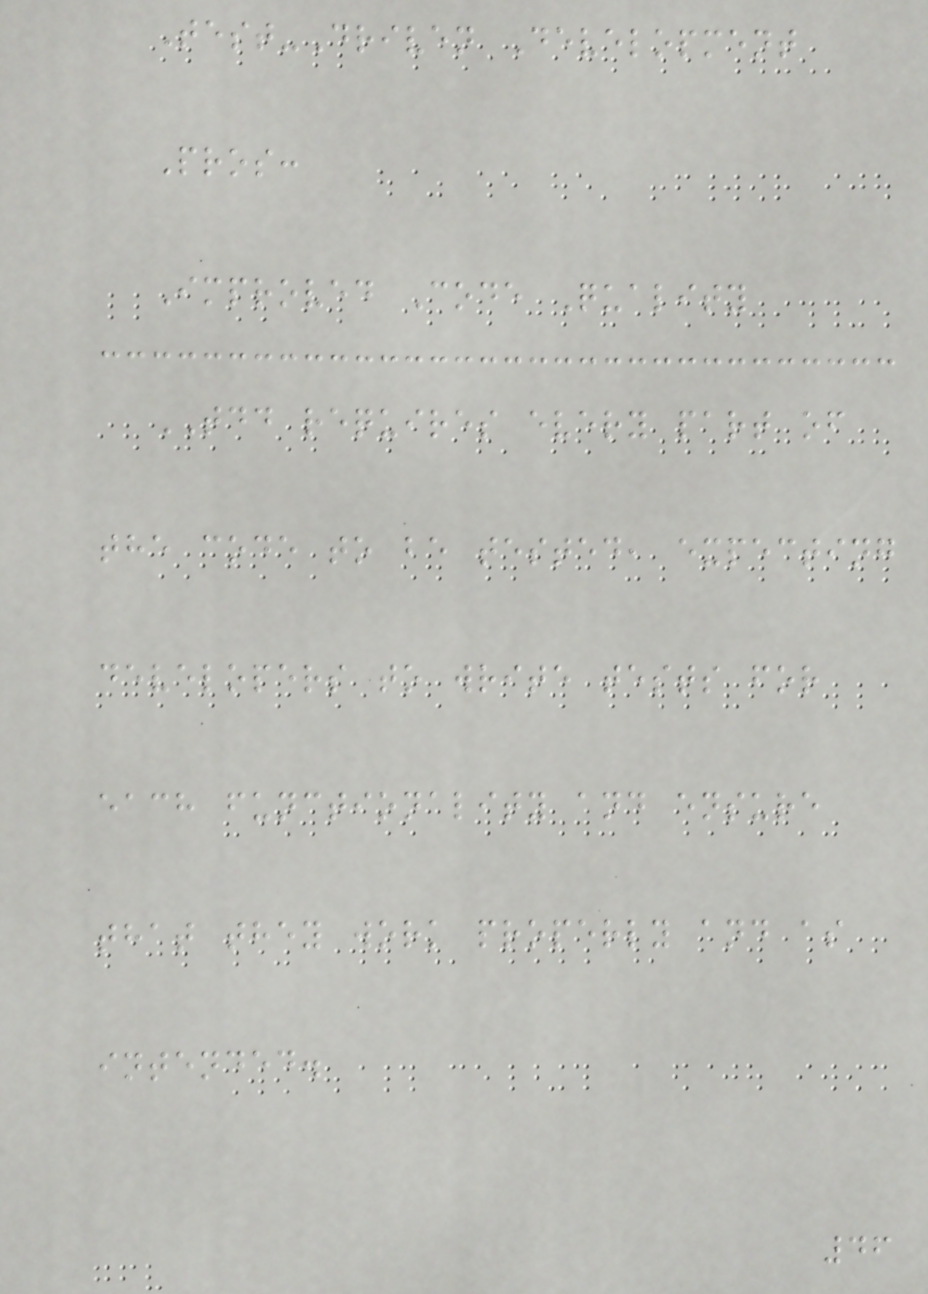Test-Driven Development
Pros:
Improved Code Quality
TDD requires every part of
the code to be tested, expecting
developers to write tests for
each functionality and ensure
that they work properly and as
intended.
46
